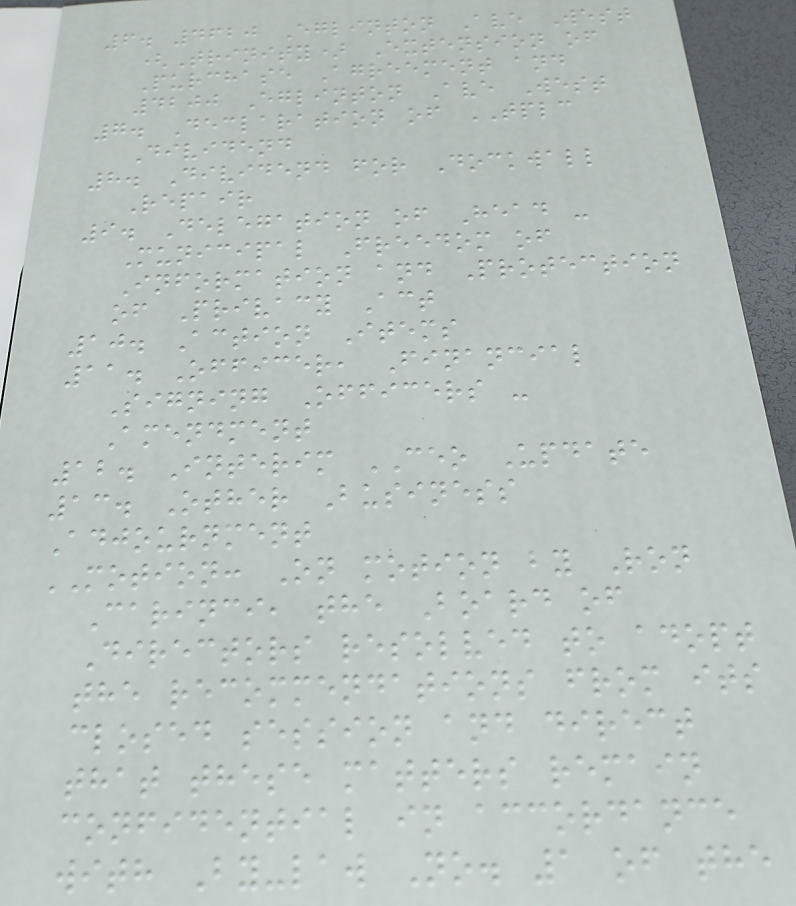6. 4620 Eglinton Ave West
(Trinity) Extension of
Purchase Agreement and
4200 Eglinton Ave West
7. Declaration of TPLC
Dividend
8. Dividend for Dockwall
Repair
9. Delegation of Head -
Municipal Freedom of
Information and Protection
of Privacy Act
10. Action Items
11. Officer, Financial
Signing Officers -
Amendment
12. Interim CEO Update
13. Other Business
Adjournment
MOTION: On motion by Ron
Carinci, the Board of
Directors resolved to adopt
the recommendations from its
closed session and direct
that these matters remain
confidential in accordance
with By-law No. 1 of the
